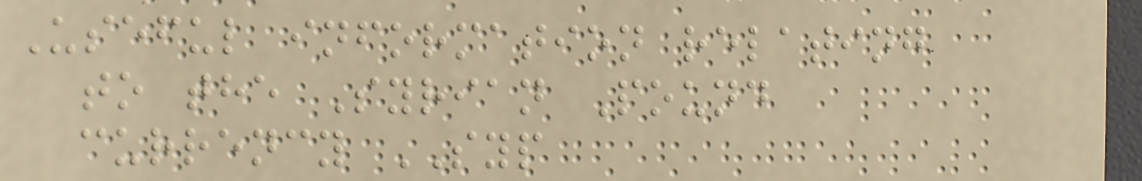Useful information relating
to the Syrian Pound
currency SYP
